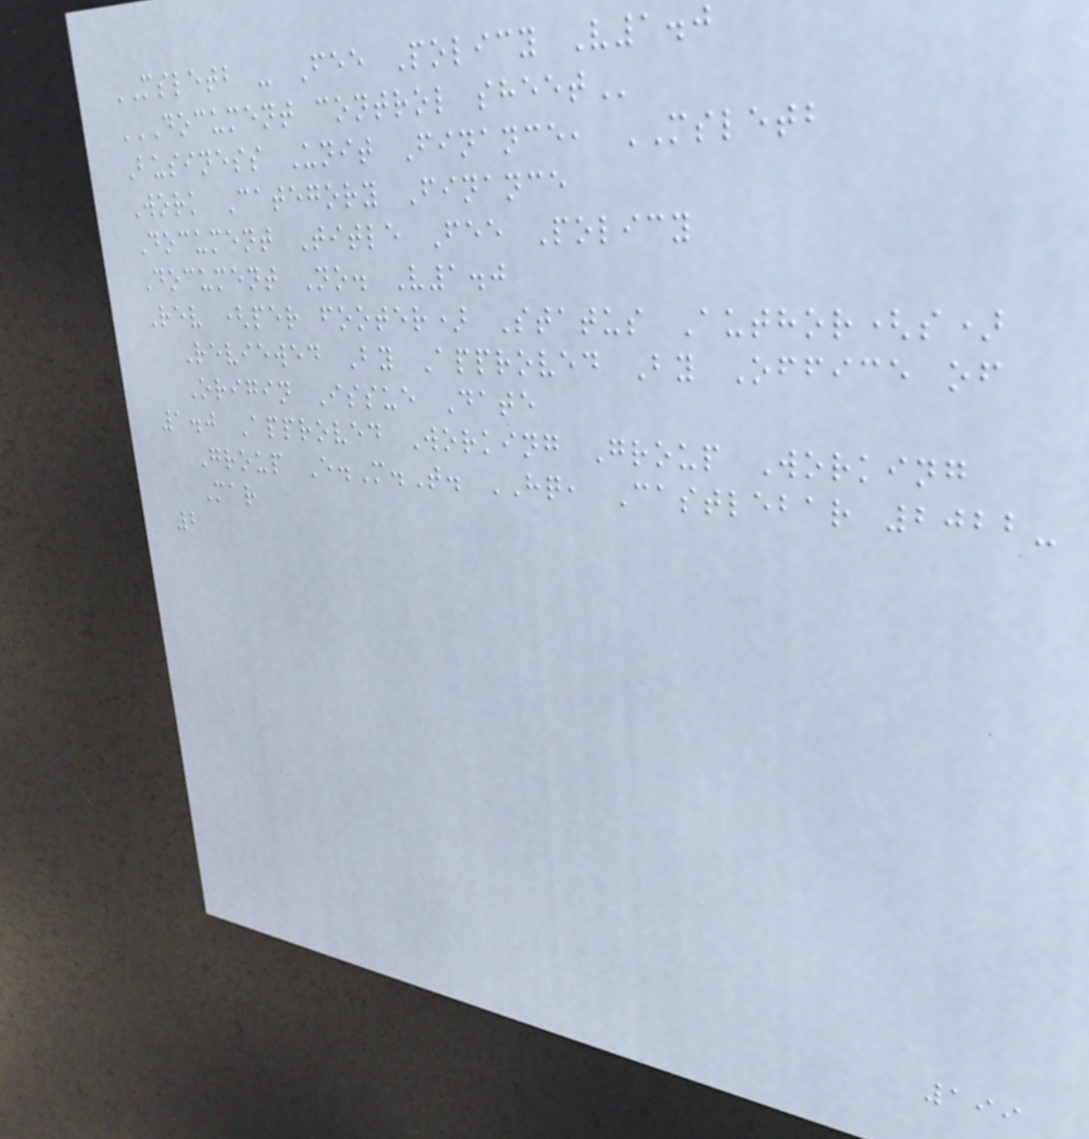MSLETB - Fee Policy V1.0
DOCUMENT CONTROL SHEET
Business Unit Finance, MSLETB
Work Category Finance
Document Title Fee Policy
Document No. V1.0
Rev (per footer) Status Author(s)
Reviewed By Approved By Office of
Origin Issue Date
1.0 Approved Working Group Working
Group E.M.T. HQ, Castlebar 2022-
Mar
2
199
